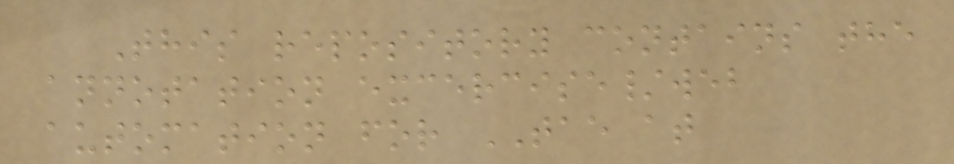This repository contains the
annotation excercise/web
automation for TAE at
